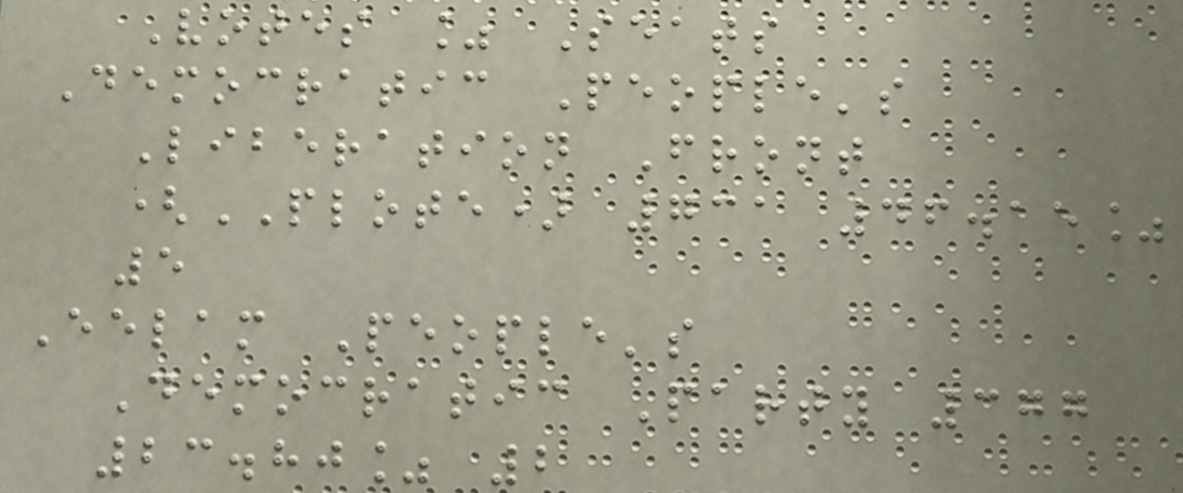Votes % Seats
Democratic People's
Liberation Front
(PLOTE) 731 46.15%
5
Eelam People's
Democratic Party 377
23.80% 2
